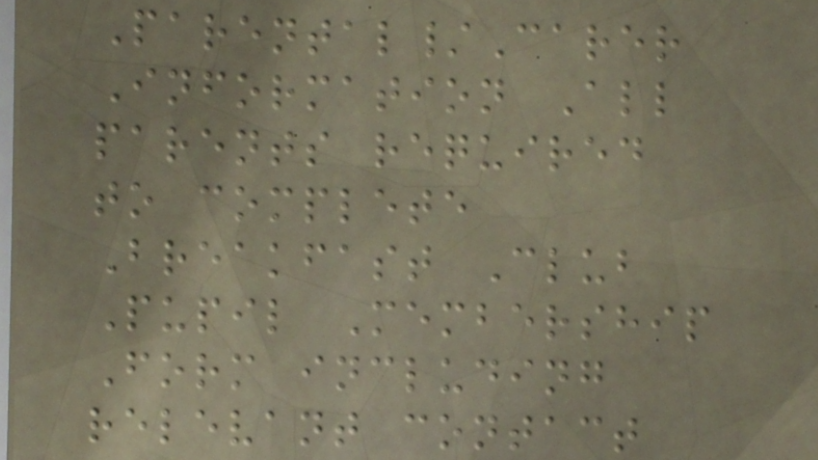Parental/Carer
Information All
parents required
to complete
Breakfast Club
Pupil Membership
Form including
relevant contact
